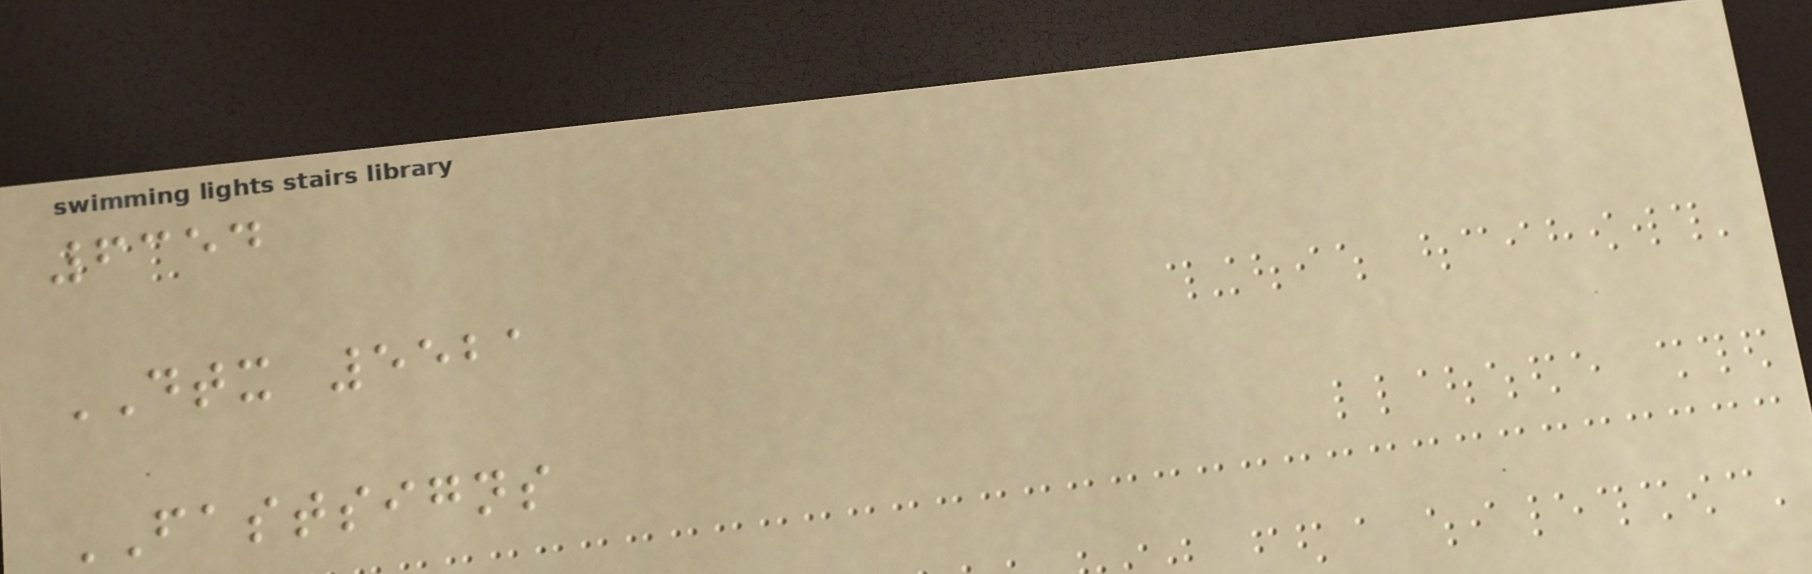6354
DTX 5521
FASTSIGNS
